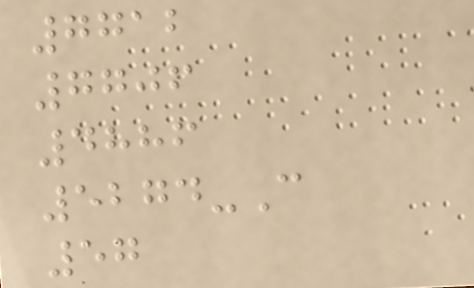7712
7706
4886
5274-C
57
